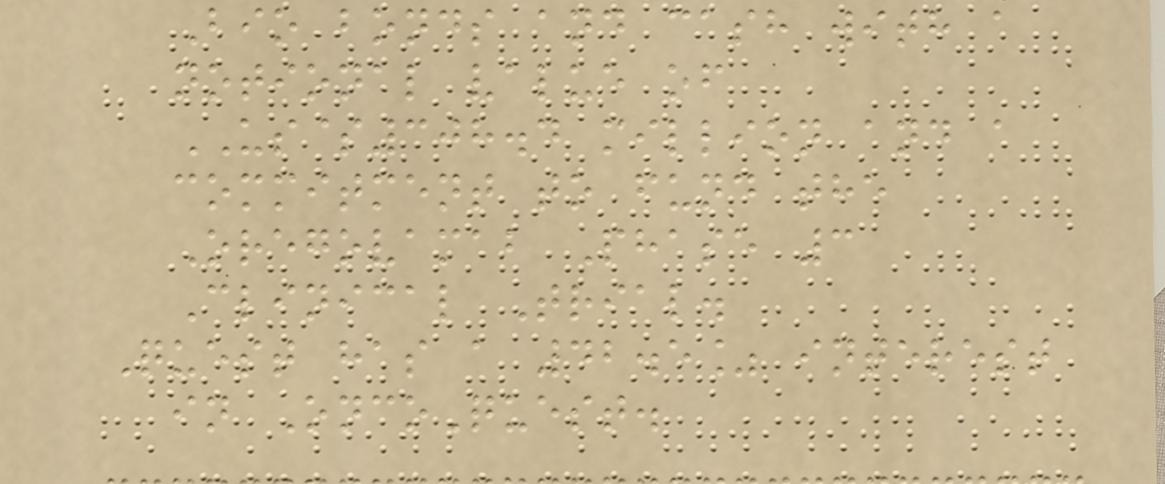Bio bonds and cash with a
notional value of
US$308.4 million and a
commitment to fund the
Oregovamab Phase 3
Clinical Trial.
Quest has a 42.5% interest
in OncoQuest.
